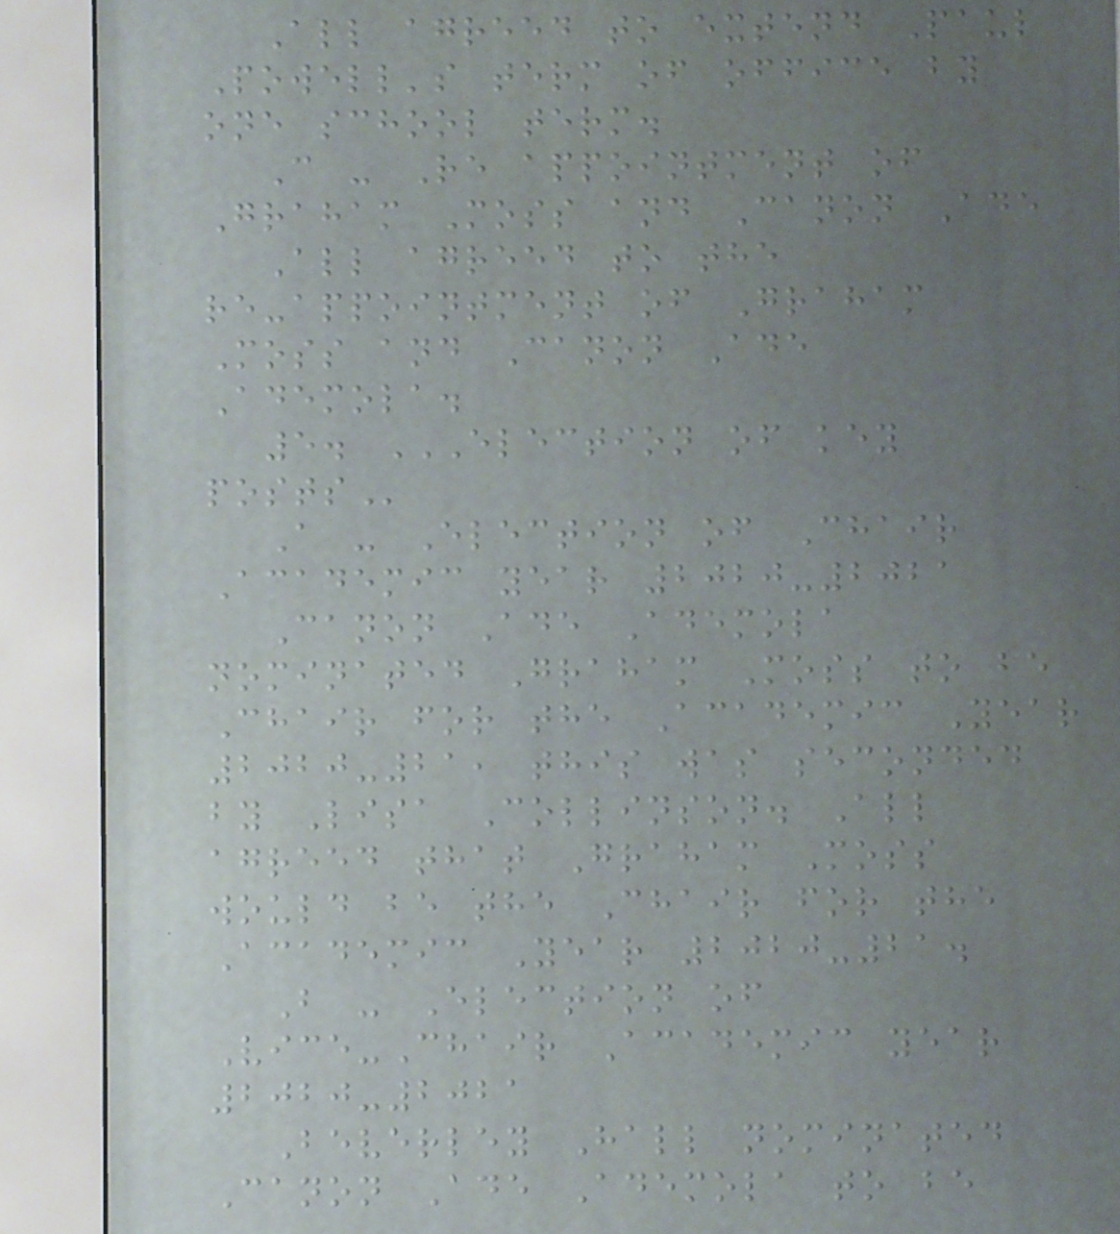All agreed to extend Paul
Powell's term of office by
one school term.
C - Re appointment of
Graham Moss and Canon Ade
All agreed to the
re-appointment of Graham
Moss and Canon Ade
Ademola.
5. ELECTION OF KEY
POSTS
A - Election of Chair
Academic year 2020-2021
Canon Ade Ademola
nominated Graham Moss to be
Chair for the Academic Year
2020-21, this was seconded
by Lisa Collinson. All
agreed that Graham Moss
would be the Chair for the
Academic Year 2020-21.
B - Election of
Vice-Chair Academic year
2020-2021
Beverley Hall nominated
Canon Ade Ademola to be
